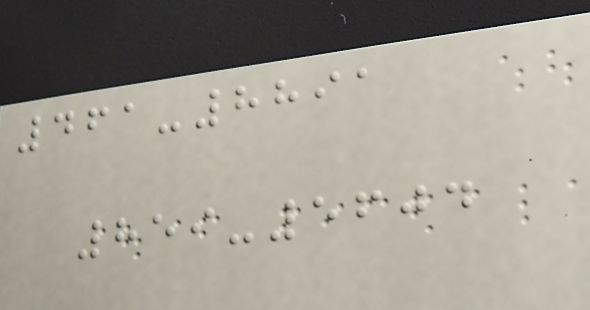461-8891
859-5604
